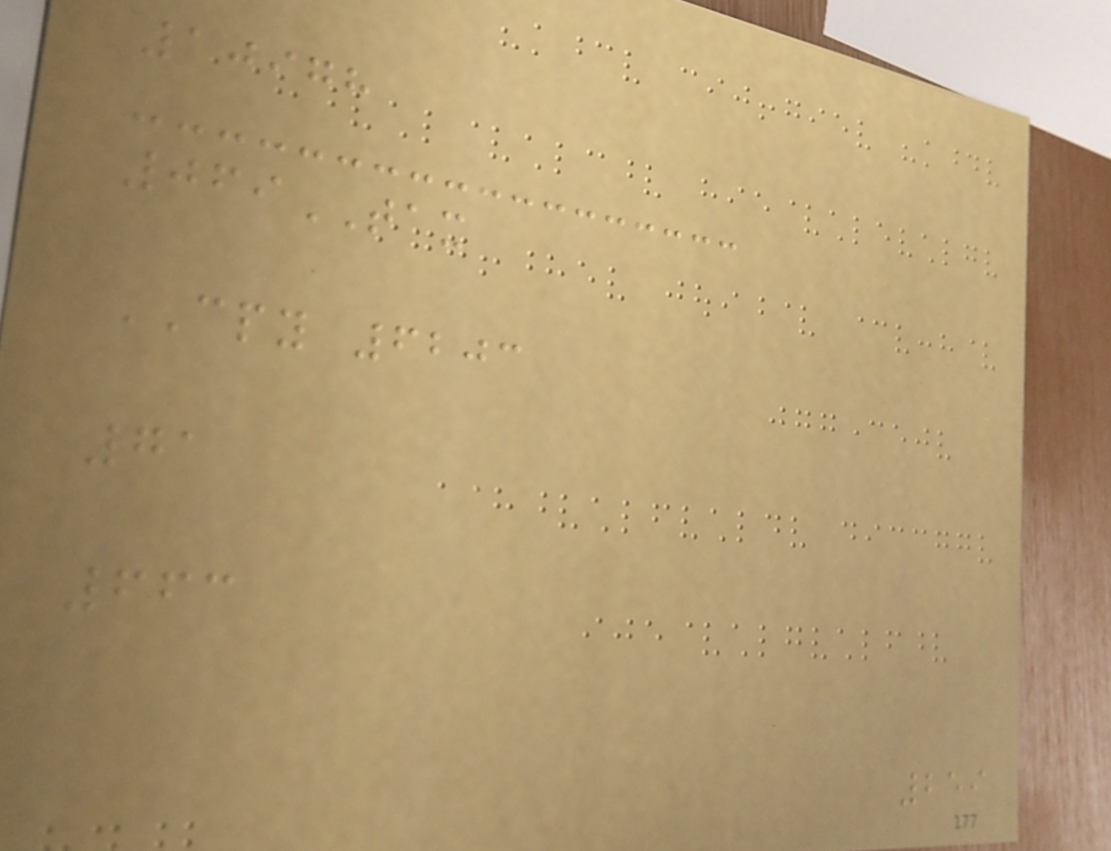10978
069TAX
CPY 6203
71
663
259
